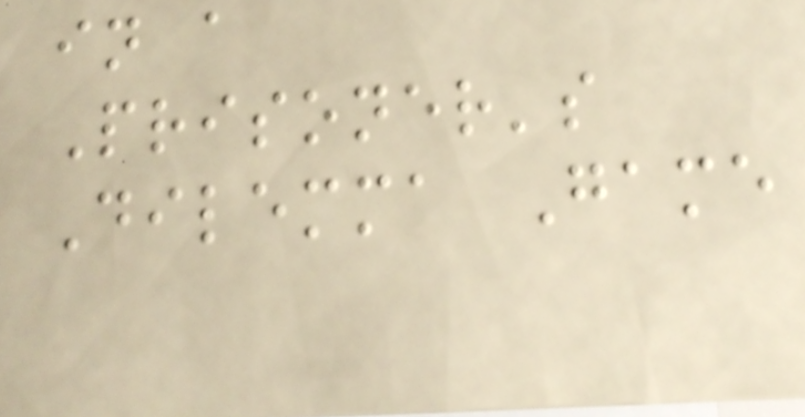in a
Prisoner's
Dilemma Game
